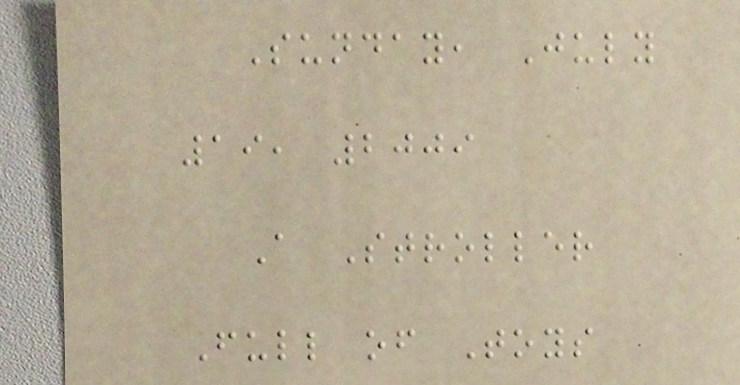Sunday, July
19, 2009
A Stroller
Full of Toys
